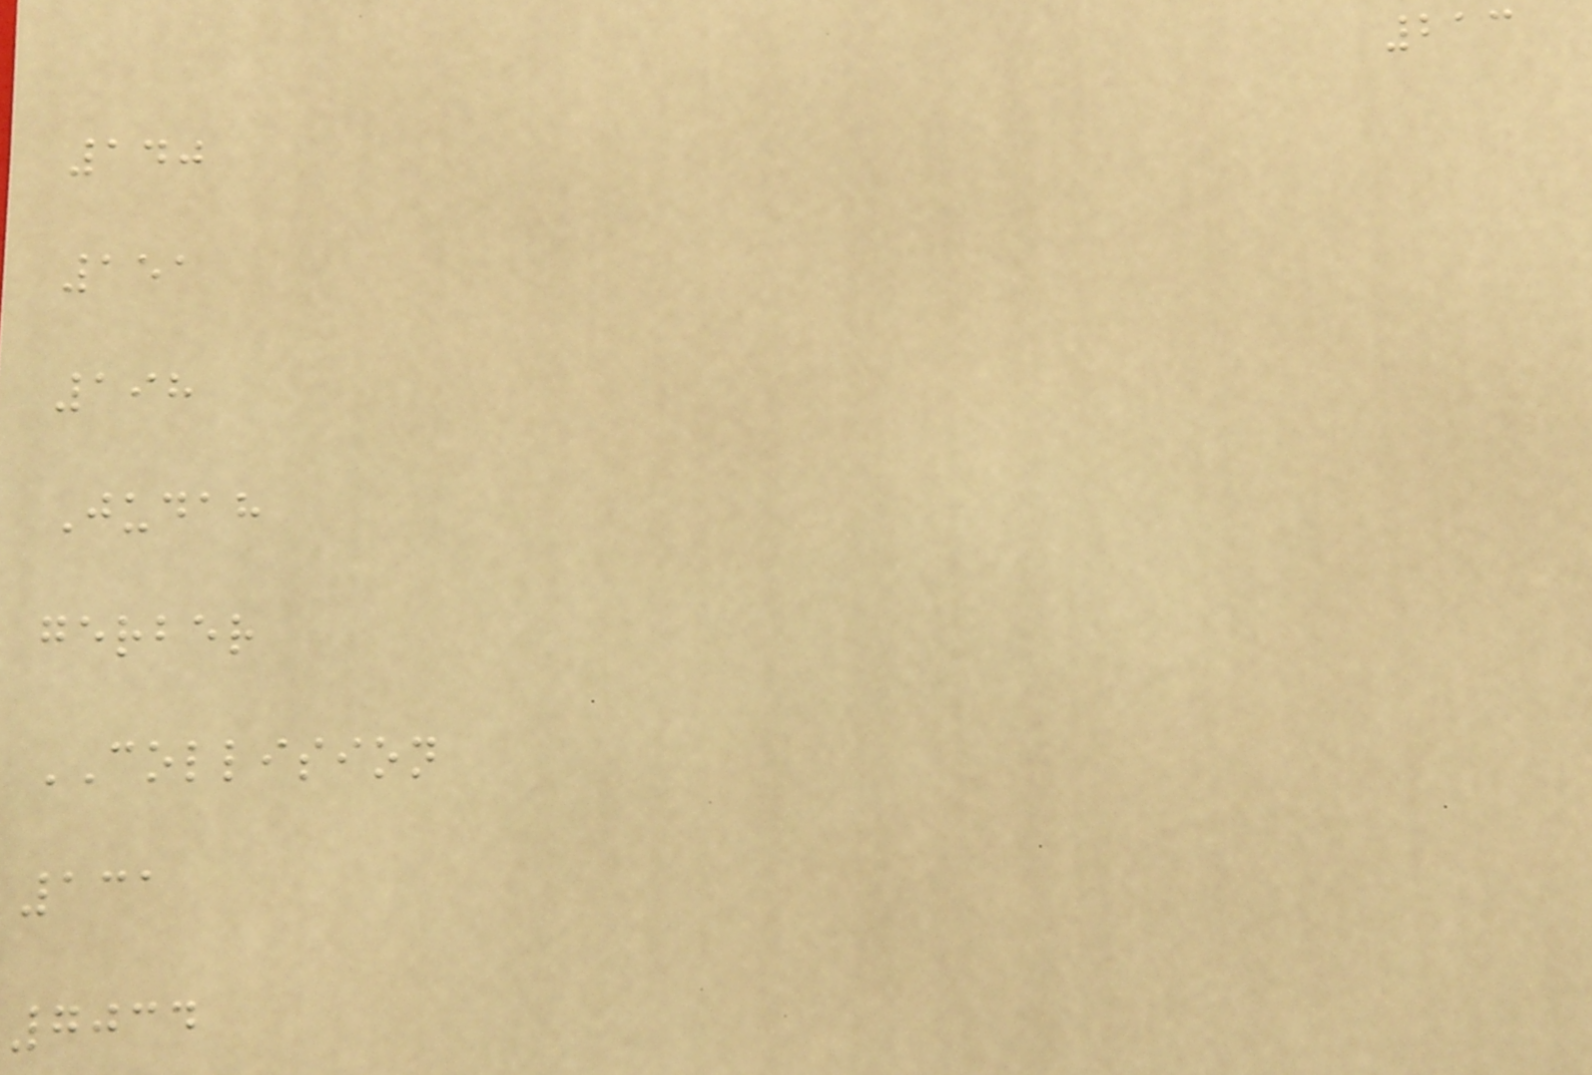213
140
151
198
Judah
gerber
COLLISION
131
7034
